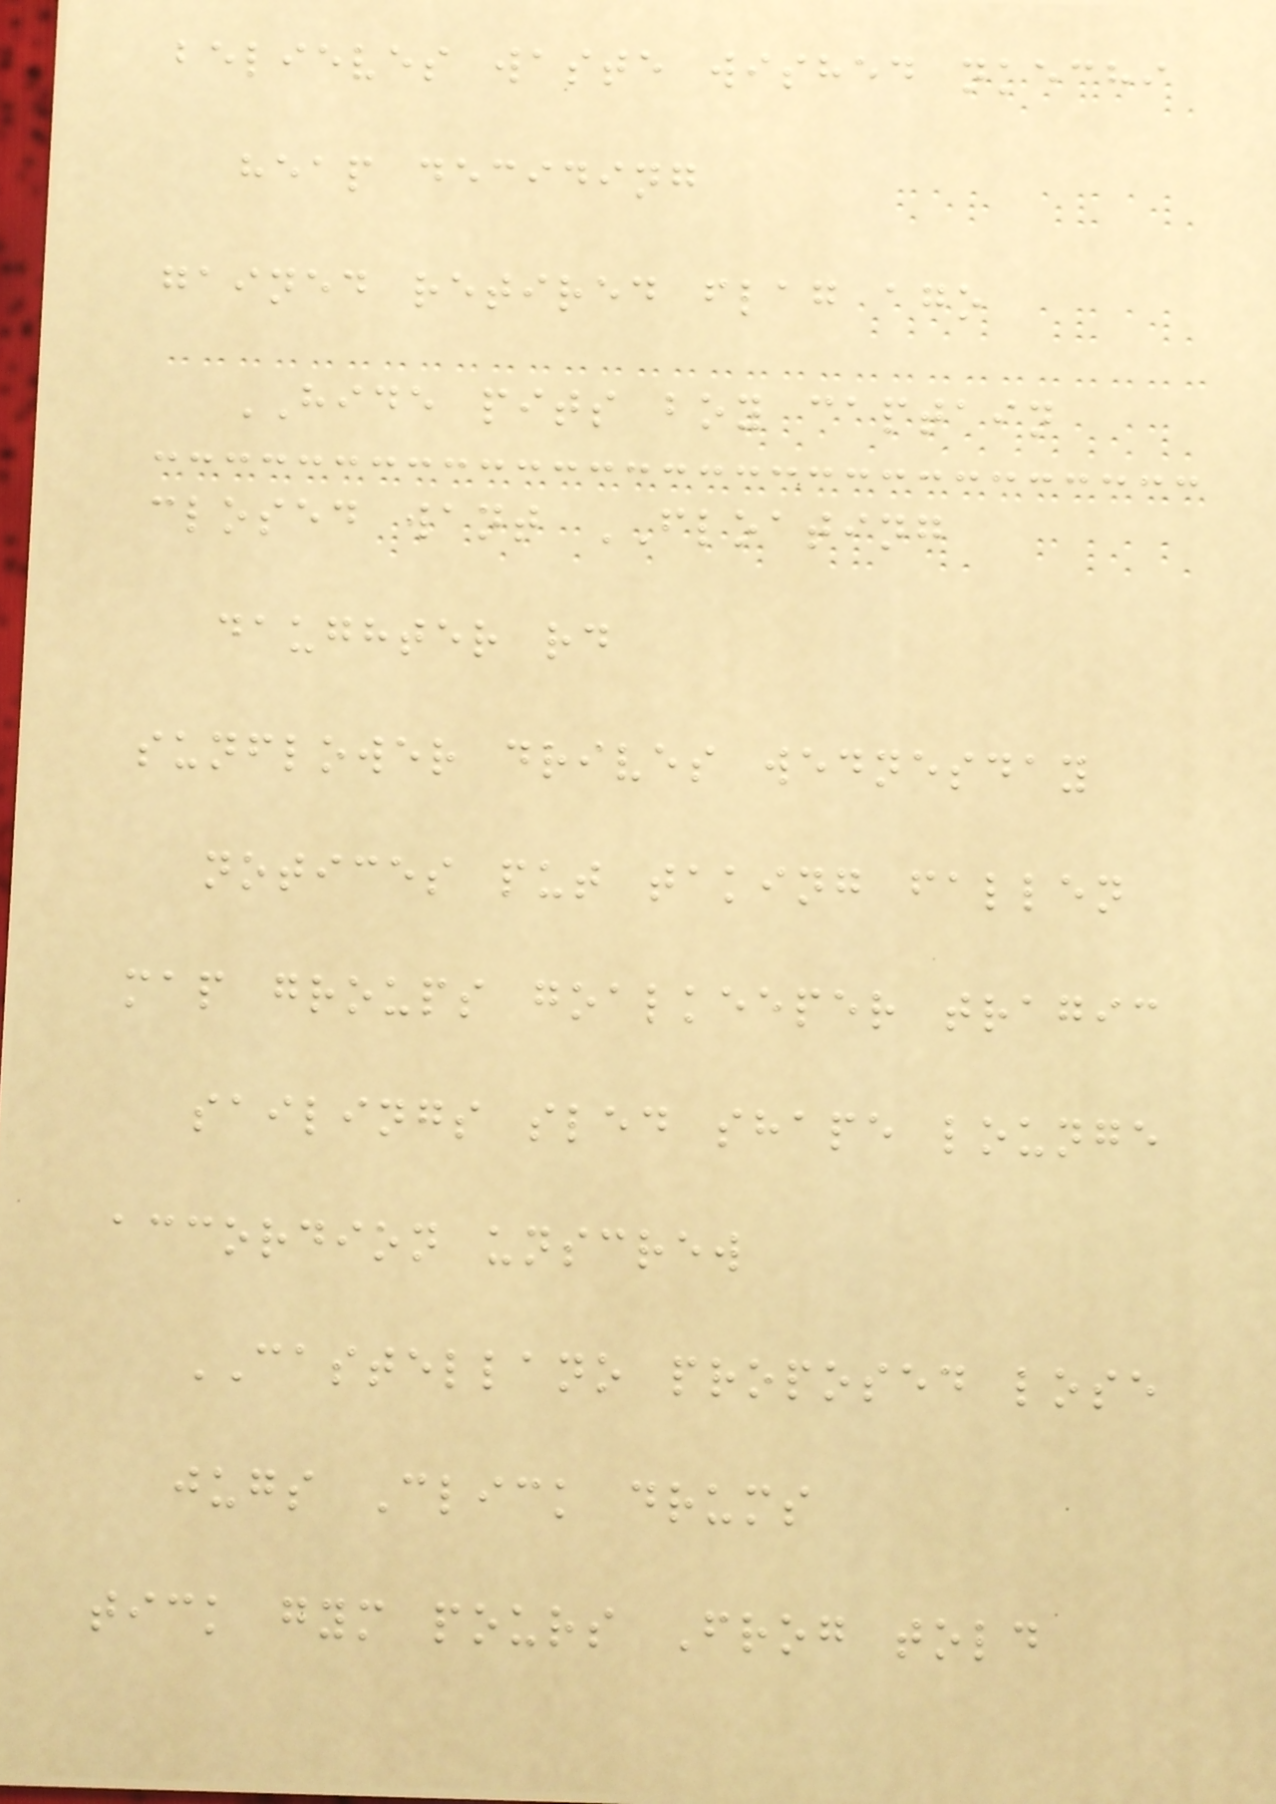believes waste wished nkechi
heap deciding
gained retired flag ago
HIDE pits boy captain
closed want FLOATING
daughter rd
sunflower drives wednesday
notices put taking fallen
map groups goalkeeper tragic
sailings sled shape lounge
accordion unscrew
CASTELLANO proposed lose
jugs Click drums
tick gym pours Frog told
